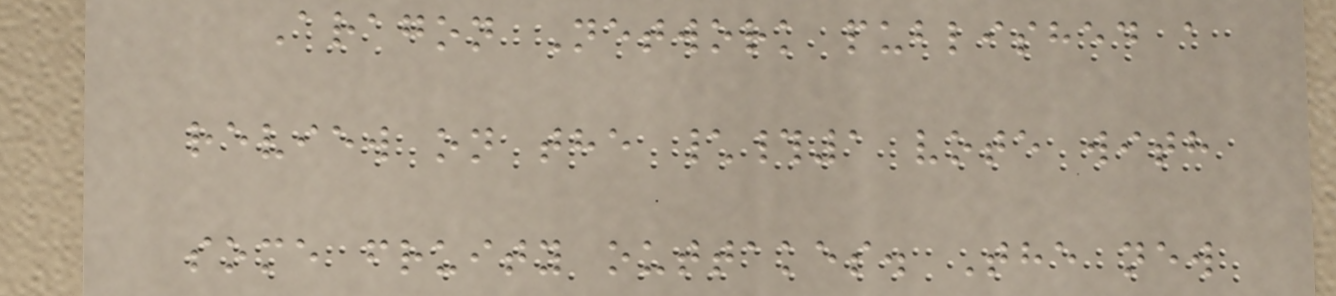Aragon Network published a
review on the \#1 vote with
some fruity outtakes. The new
